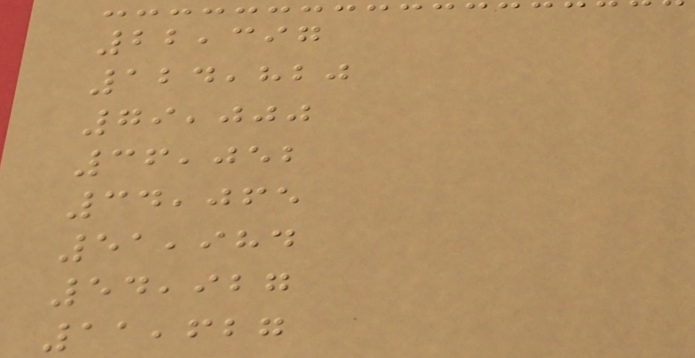22,397
124,820
79,000
36,052
34,065
51,984
54,927
11,627
